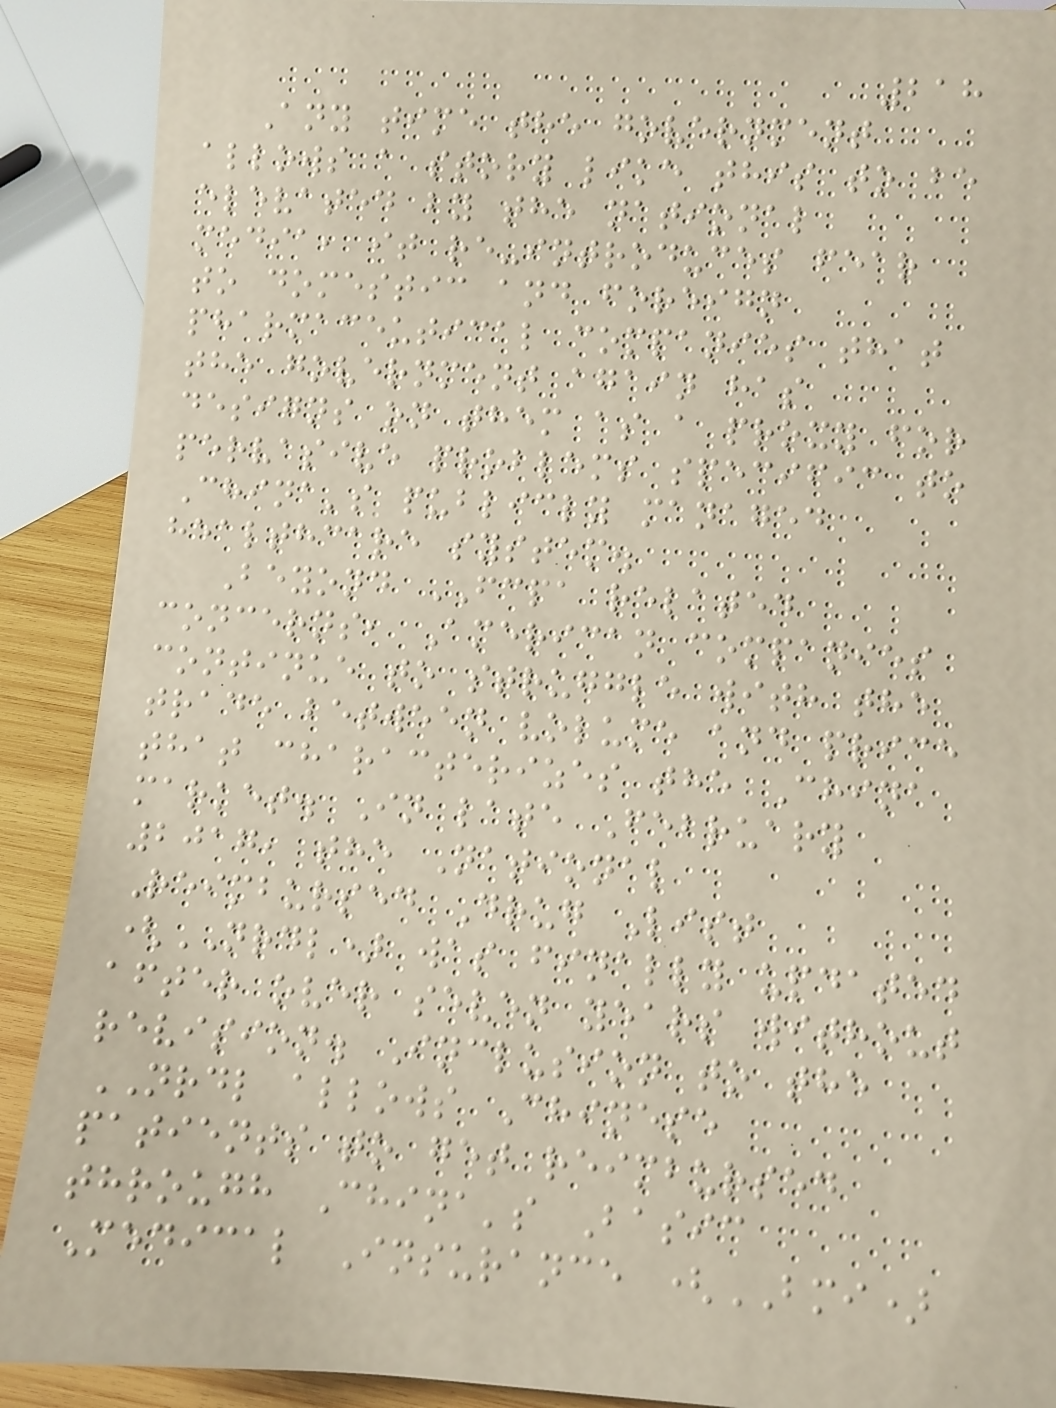218
Any time the government
allows a story like this to be
elevated by the national
media, it re-introduces fear
to domestic and foreign
pharmaceutical companies that
the government again has
designs on them as a proxy for
pervasive problems specific to
China's publicly managed
healthcare system.
Beyond FCPA related
concerns, American companies
continue to struggle with the
trade between volume and price
that characterizes the China
market. In late February
2017, the National
Reimbursed Drug List
(NRDL) was finally updated
after over seven years without
revision. Inclusion to the
NRDL allows Chinese
patients to get reimbursed
through China's Basic
Medical Insurance (BMI)
